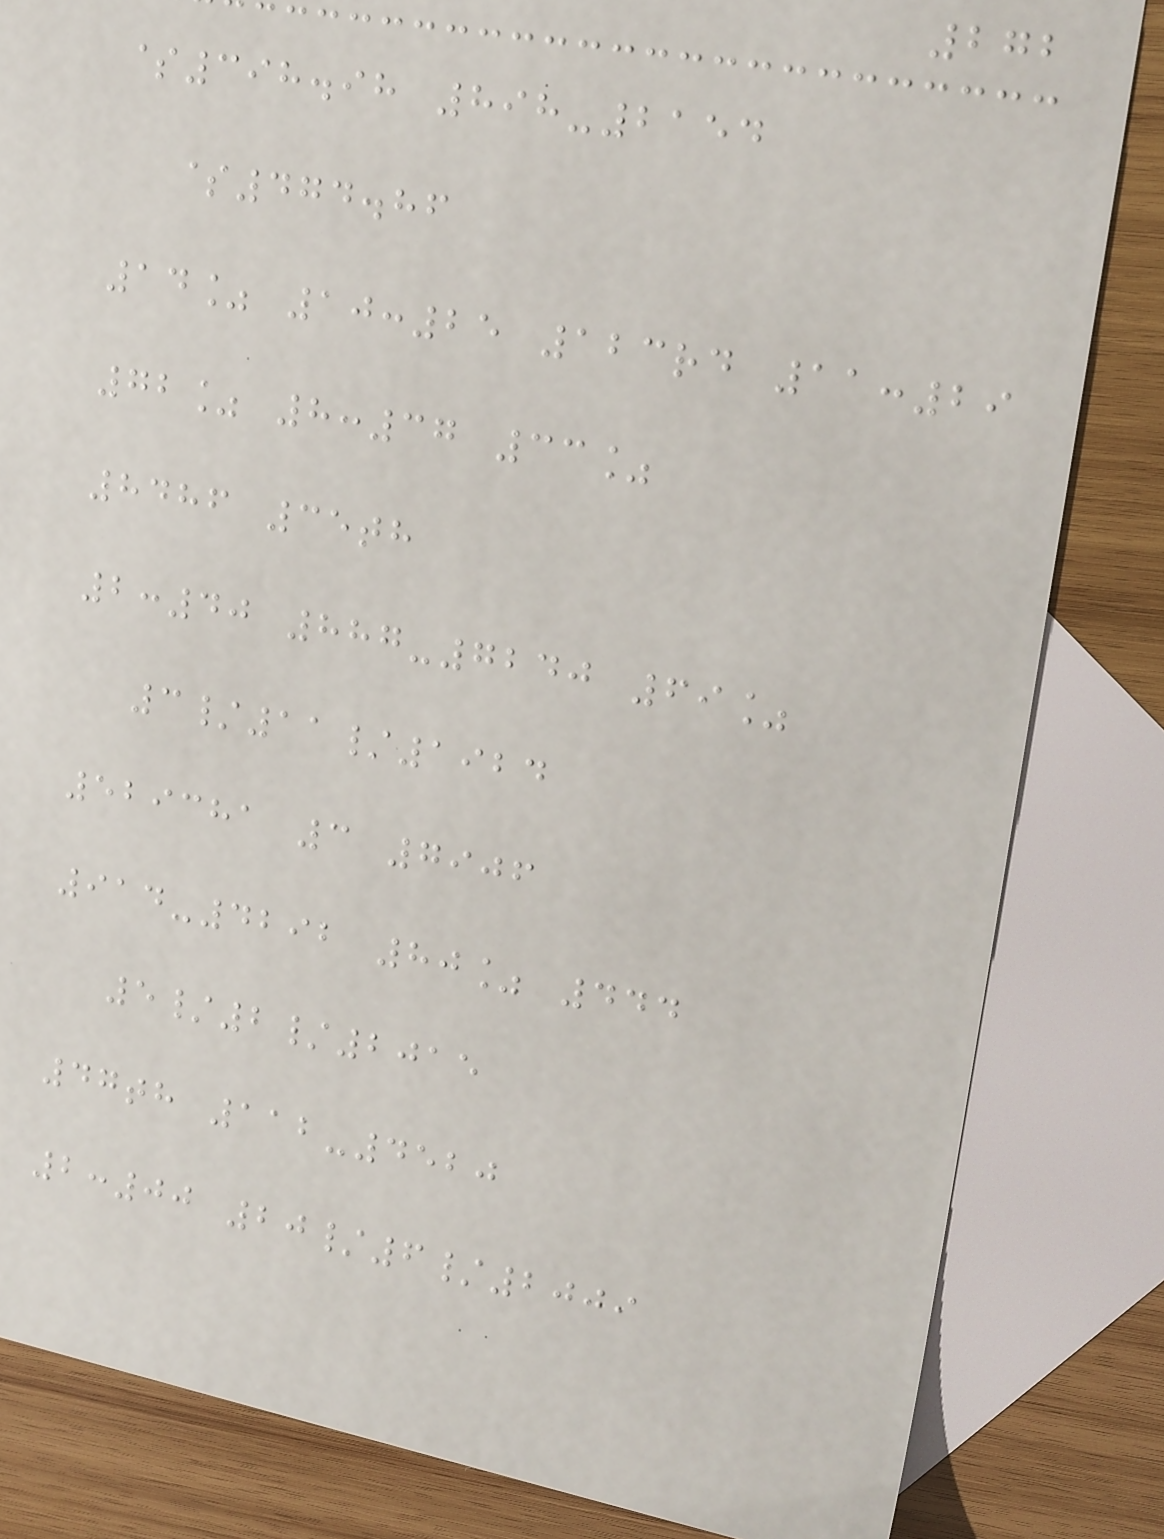272
$398.98 898-2154
$474.86
14% 10:25 123rd 11:29
72% 8:37 33%
8486 35th
2:40 887-7240 69%
3/11/1924
529381 3 7906
914-4292 80% 444
5/2/2015
47th 112-4520
2:00 20/6/2009
